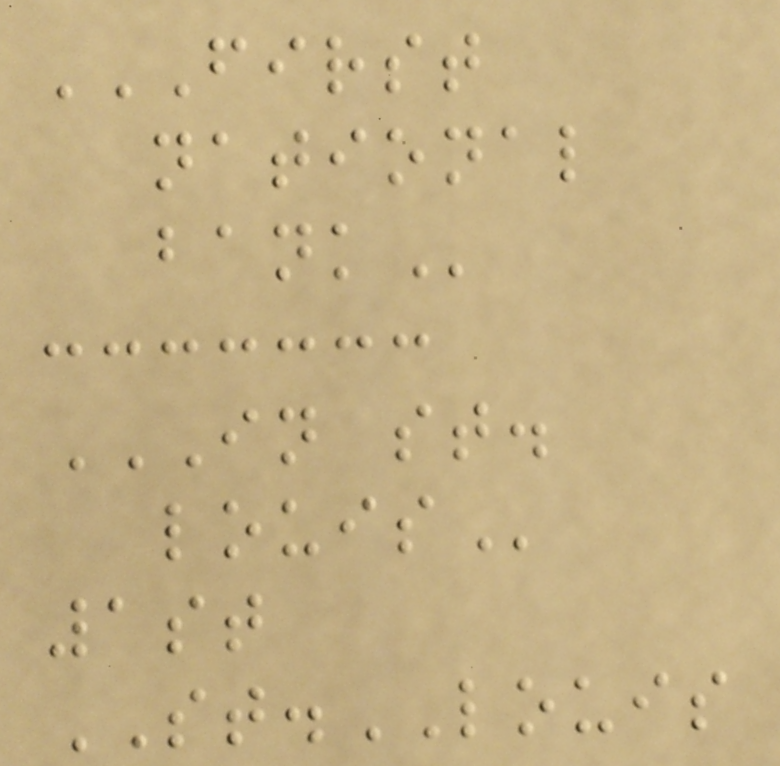FIRST
NATIONAL
BANK
IN ST.
LOUIS
1st
ST.LOUIS
